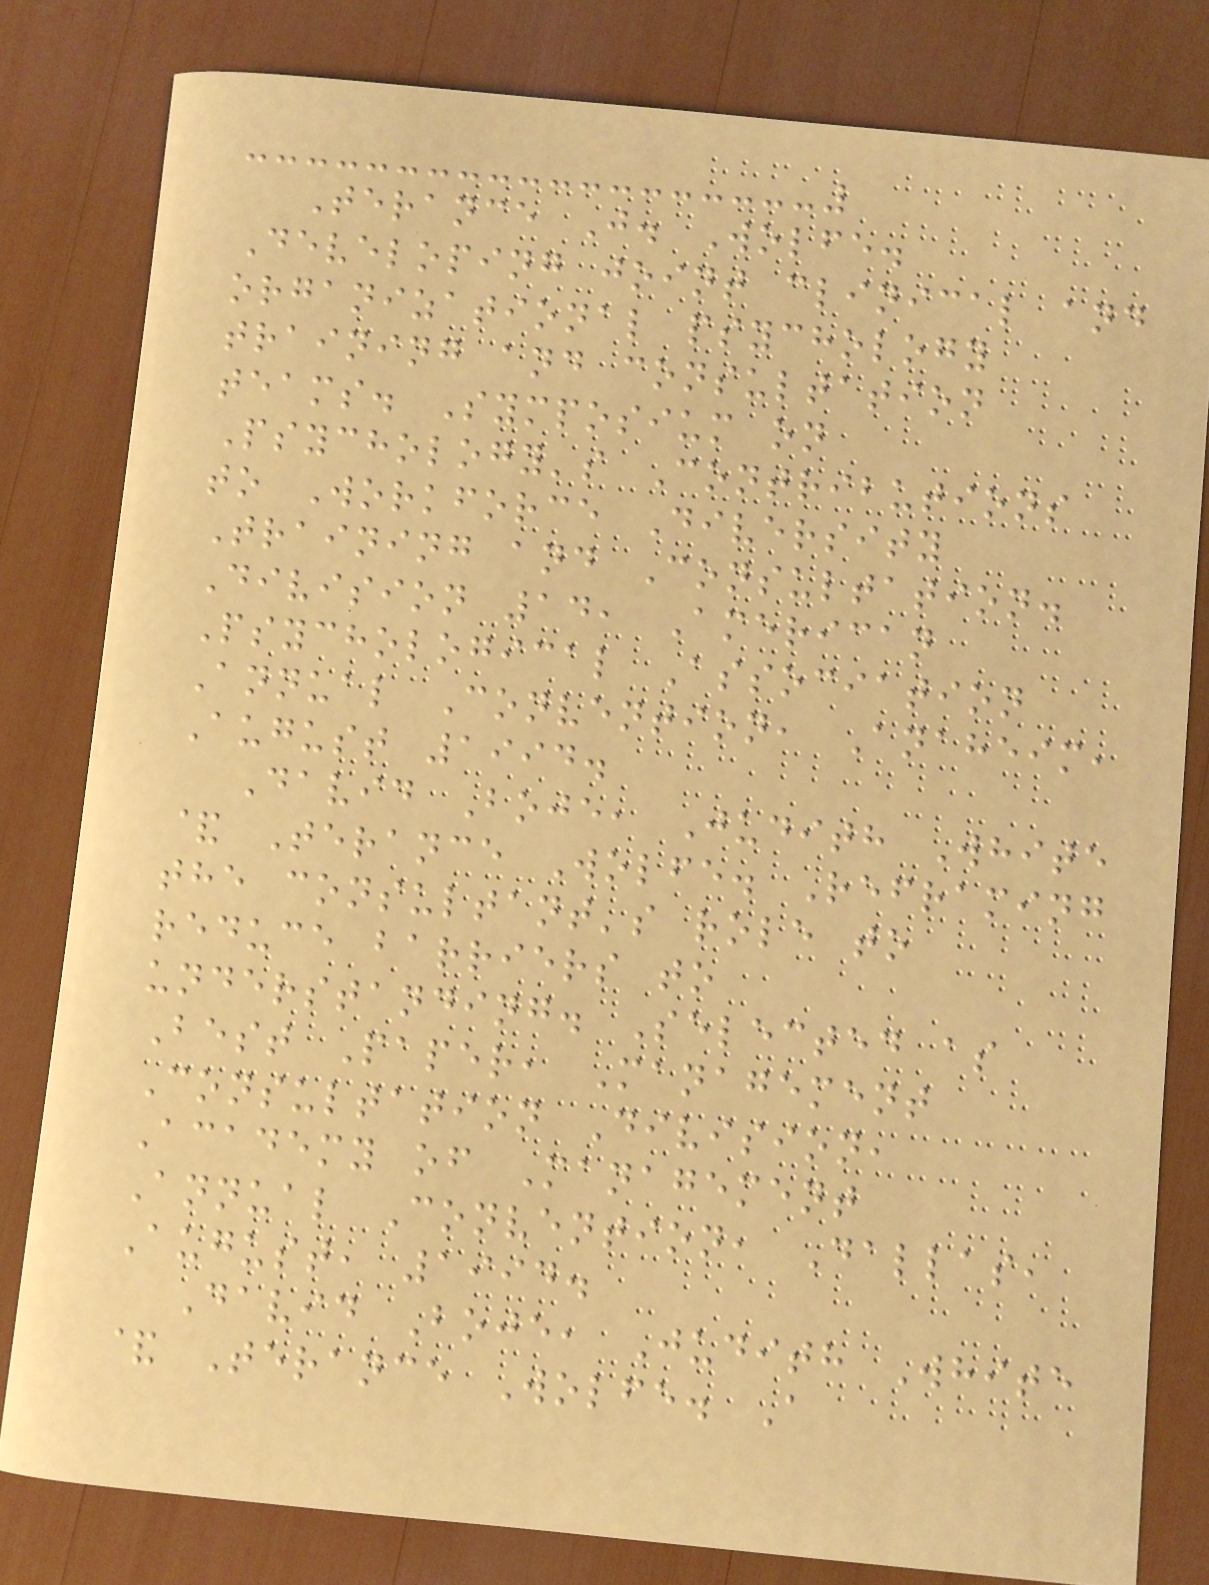Terance J. Wolfe.
Developing joint clinical and
organizational psychology
training and consultation
teams. Symposium on
Psychology's Contributions
to Workforce Diversity
Training and Consultation.
Division 14, American
Psychological Association
Annual Convention, Anaheim,
August 1994.
David Boje, Judith White
& Terance Wolfe. Reframing
the consultant's role to
reduce barriers to
understanding. Selected as
Best Paper, Management
Consultation Division,
Academy of Management
Annual Convention, Dallas,
August, 1994.
David Boje, Judith White
& Terance Wolfe. A
